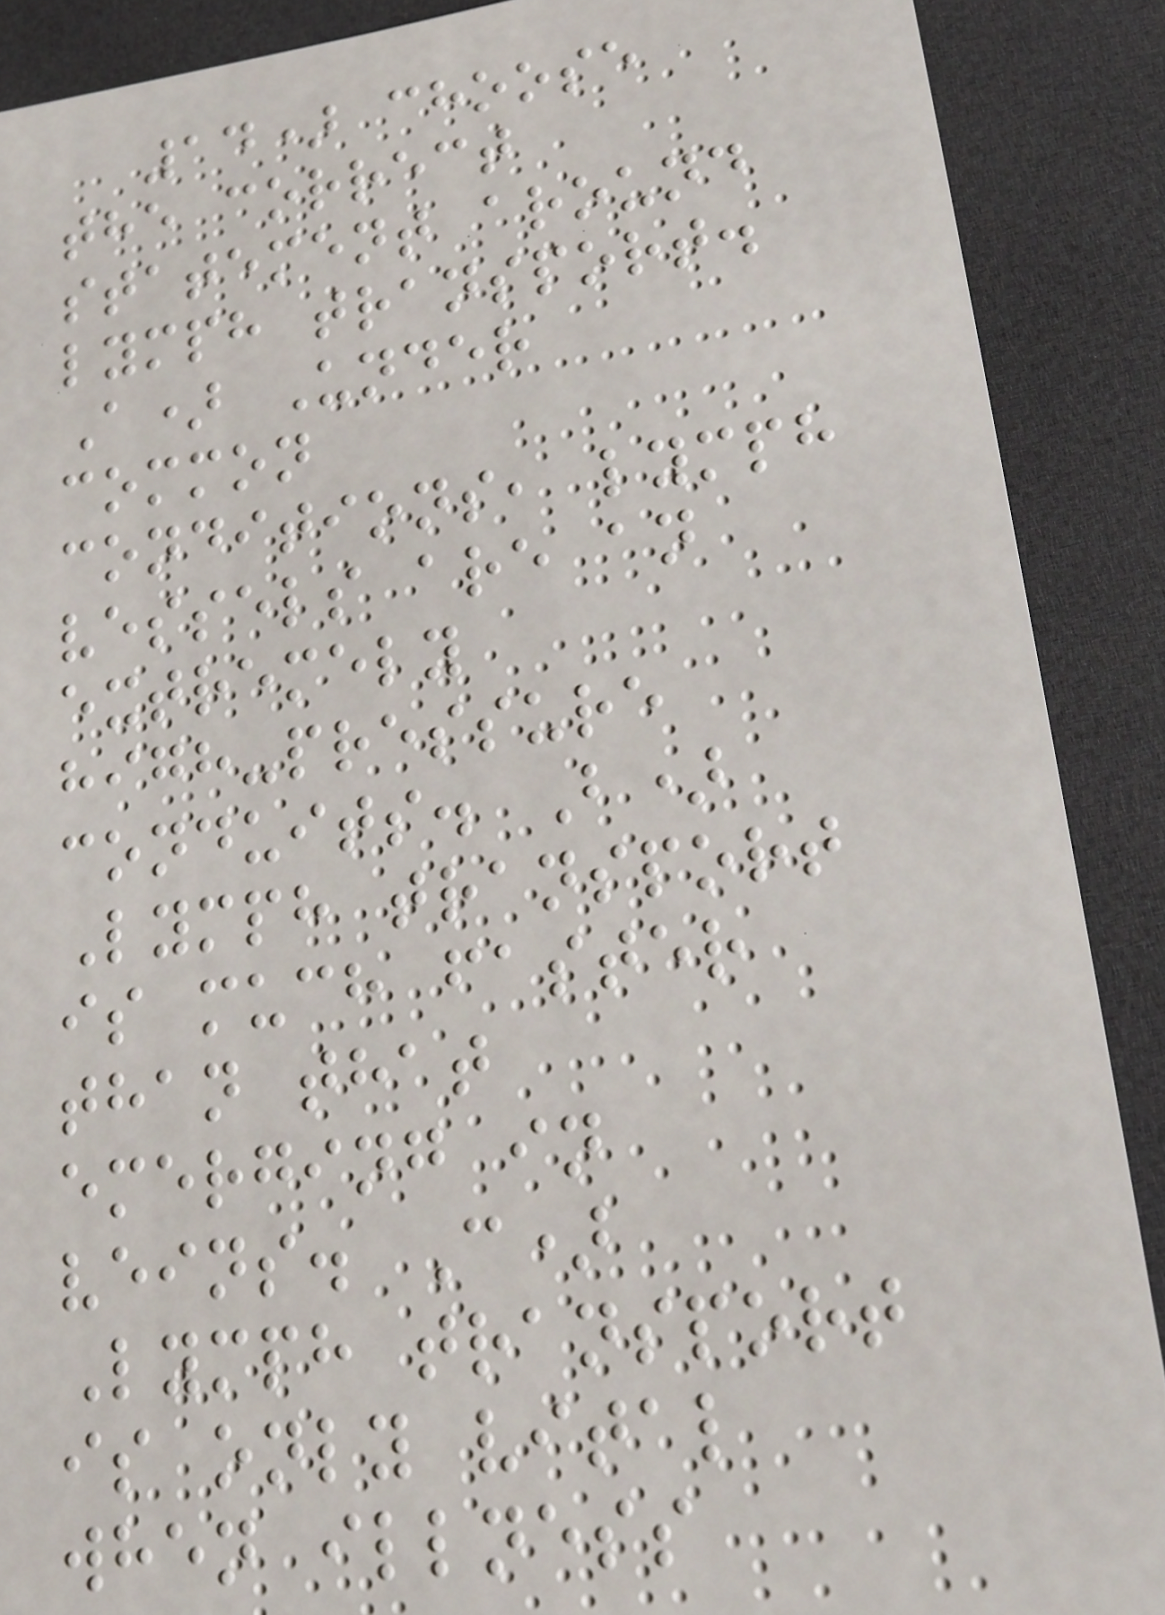14) choose
the correct
statement around
lymph transport.
A) Under
common
conditions, lymph
vessels are an
extremely
high-pressure
conduits. B)
Lymph transport
is much faster
than that
emerging in
veins. C)
Lymph transport
is only vital
when illness
